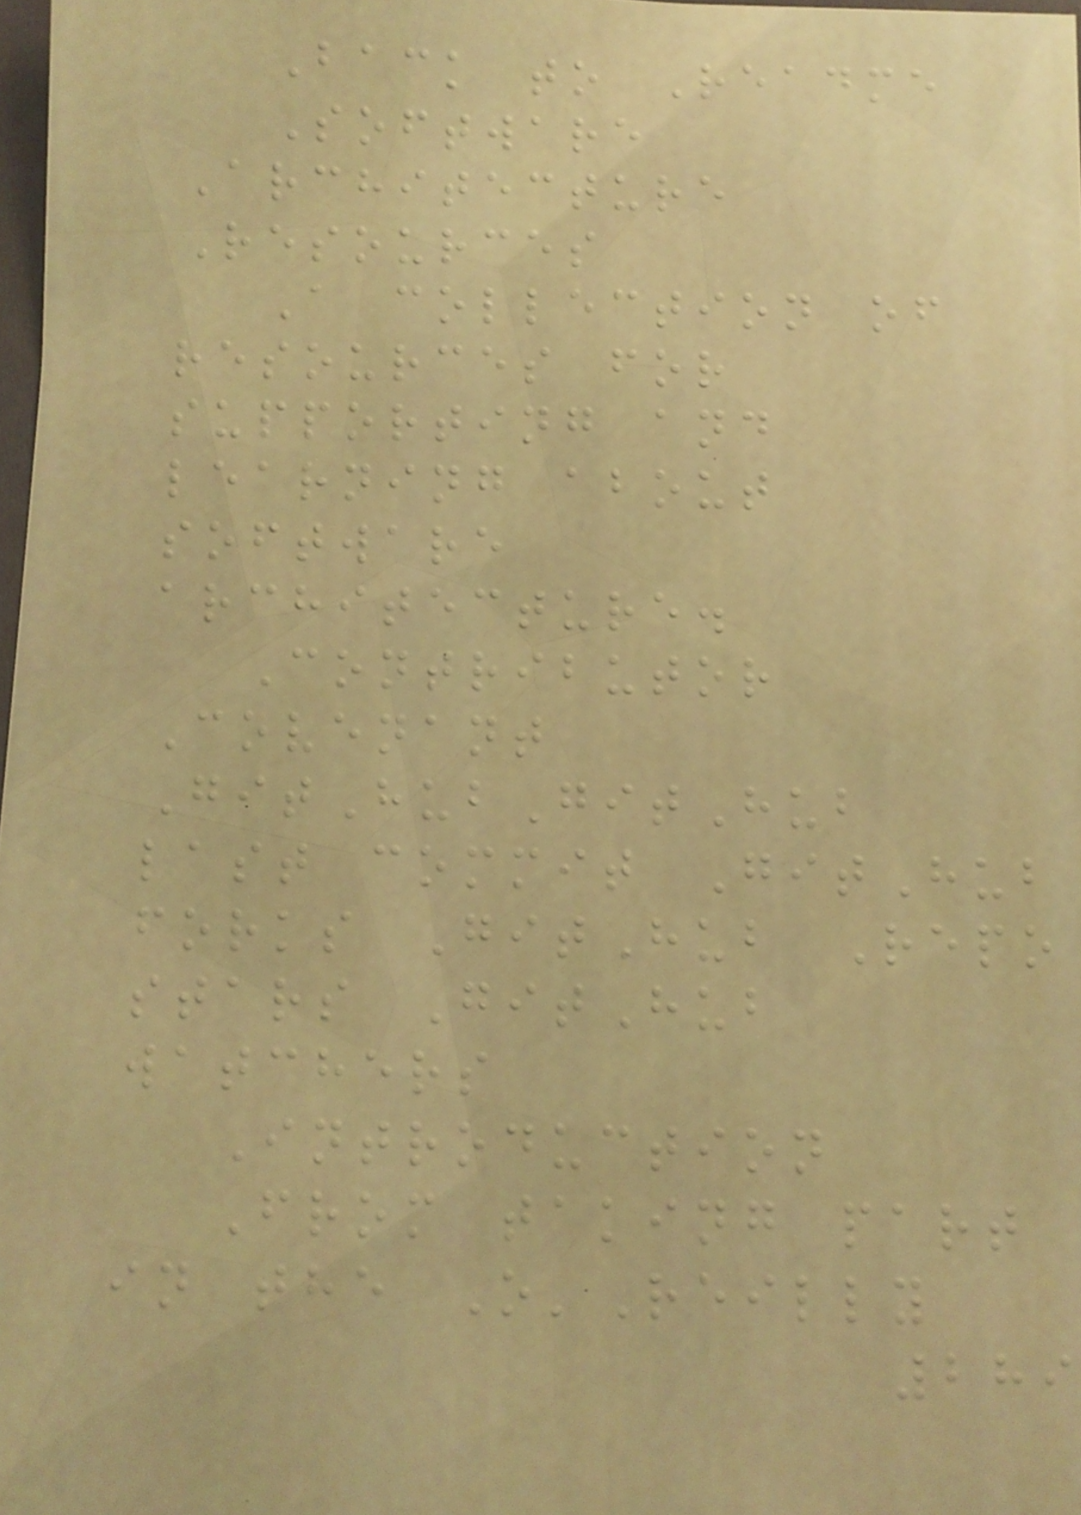Back to Readme
Software
Architecture
Resources
A collection of
resources for
supporting and
learning about
software
architecture.
Contributor
Covenant
GitHubGitHub
last commit GitHub
forks GitHub Repo
stars GitHub
watchers
Introduction
From taking part
in the O'Reilly
289
